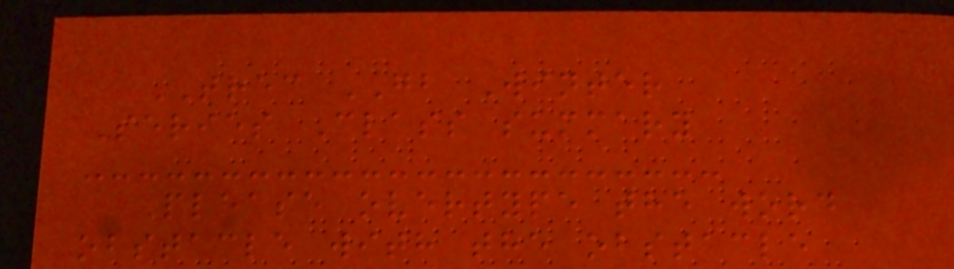TREC GB Winter
Series Class summary
Please overtype the word
obstacle with the obstacle
